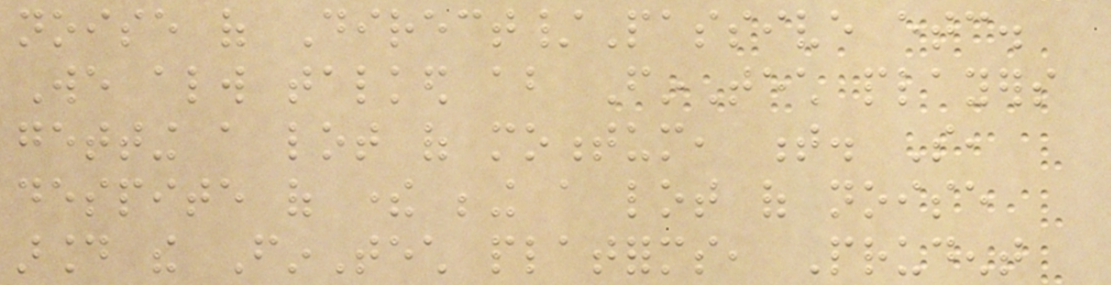noise of Direct/Passive etc.
We always talked about FinTech players
getting a lot of momentum, t. So,
despite of there being a lot of noise
around the FinTech platforms, Prudent
